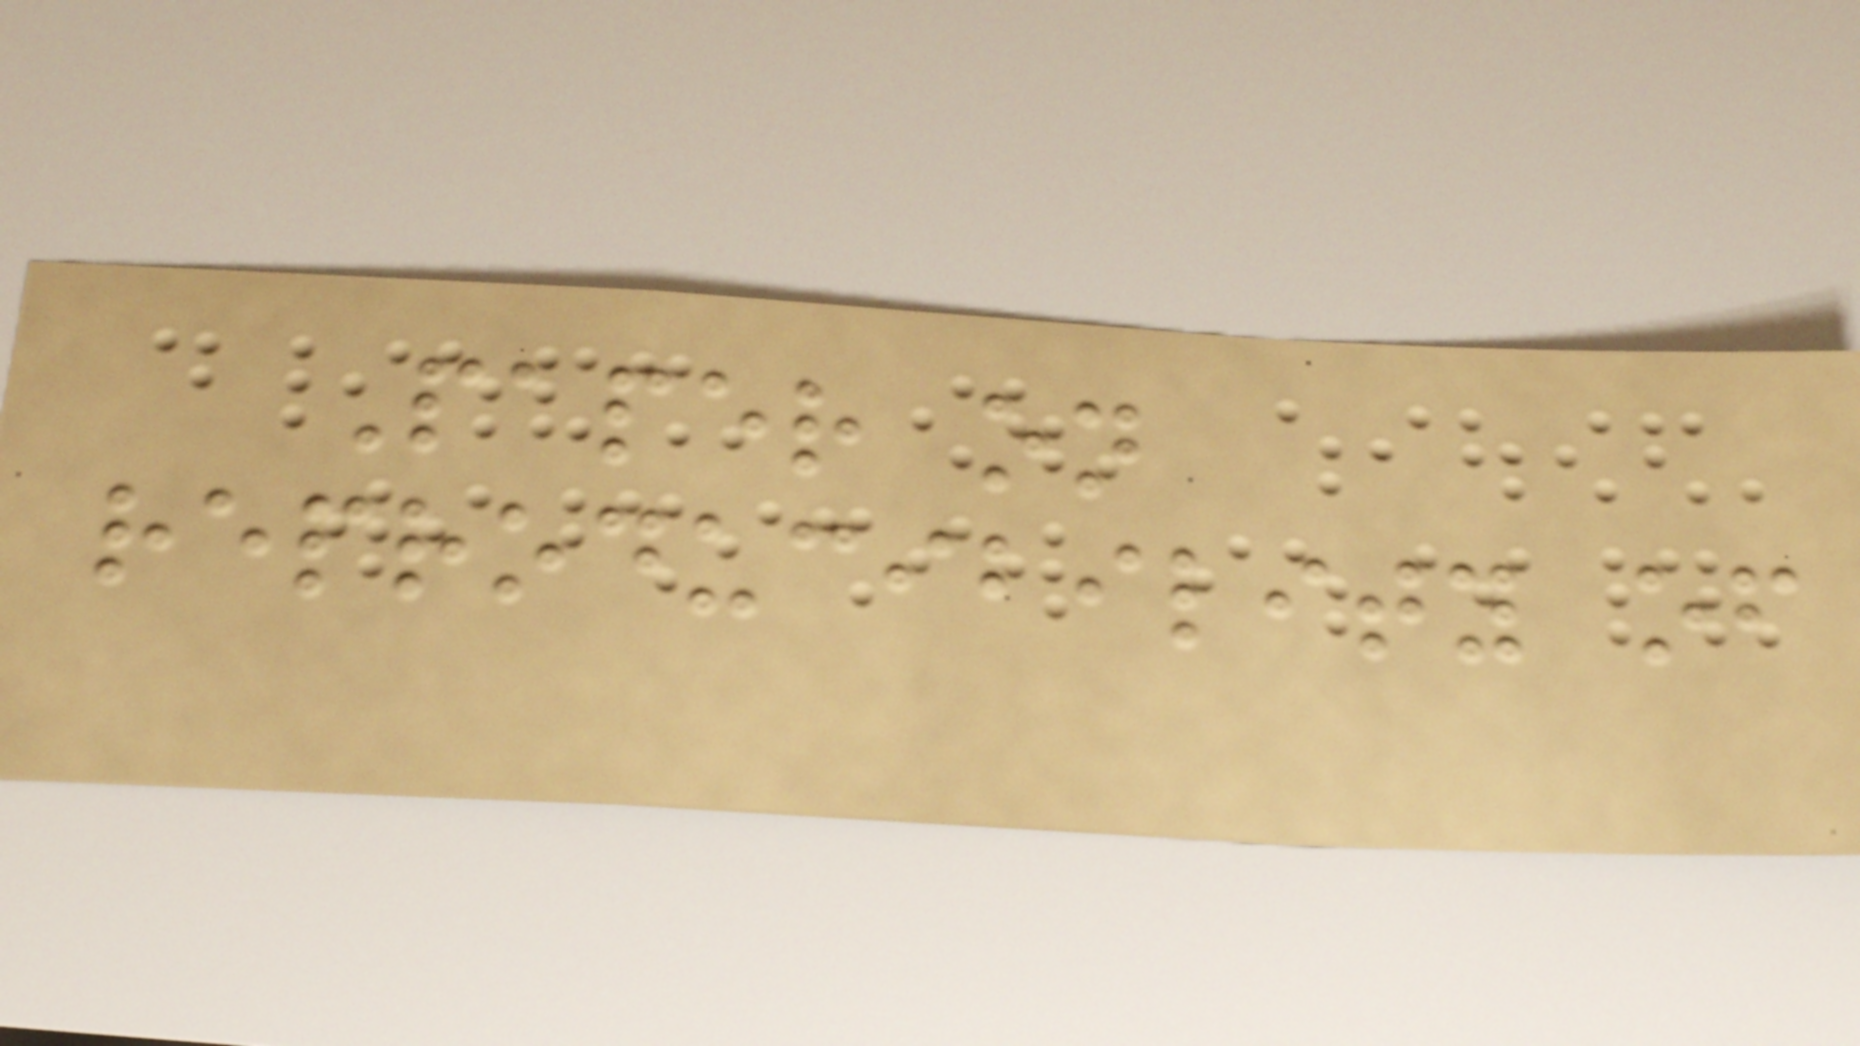Paper on
reproducibility of
